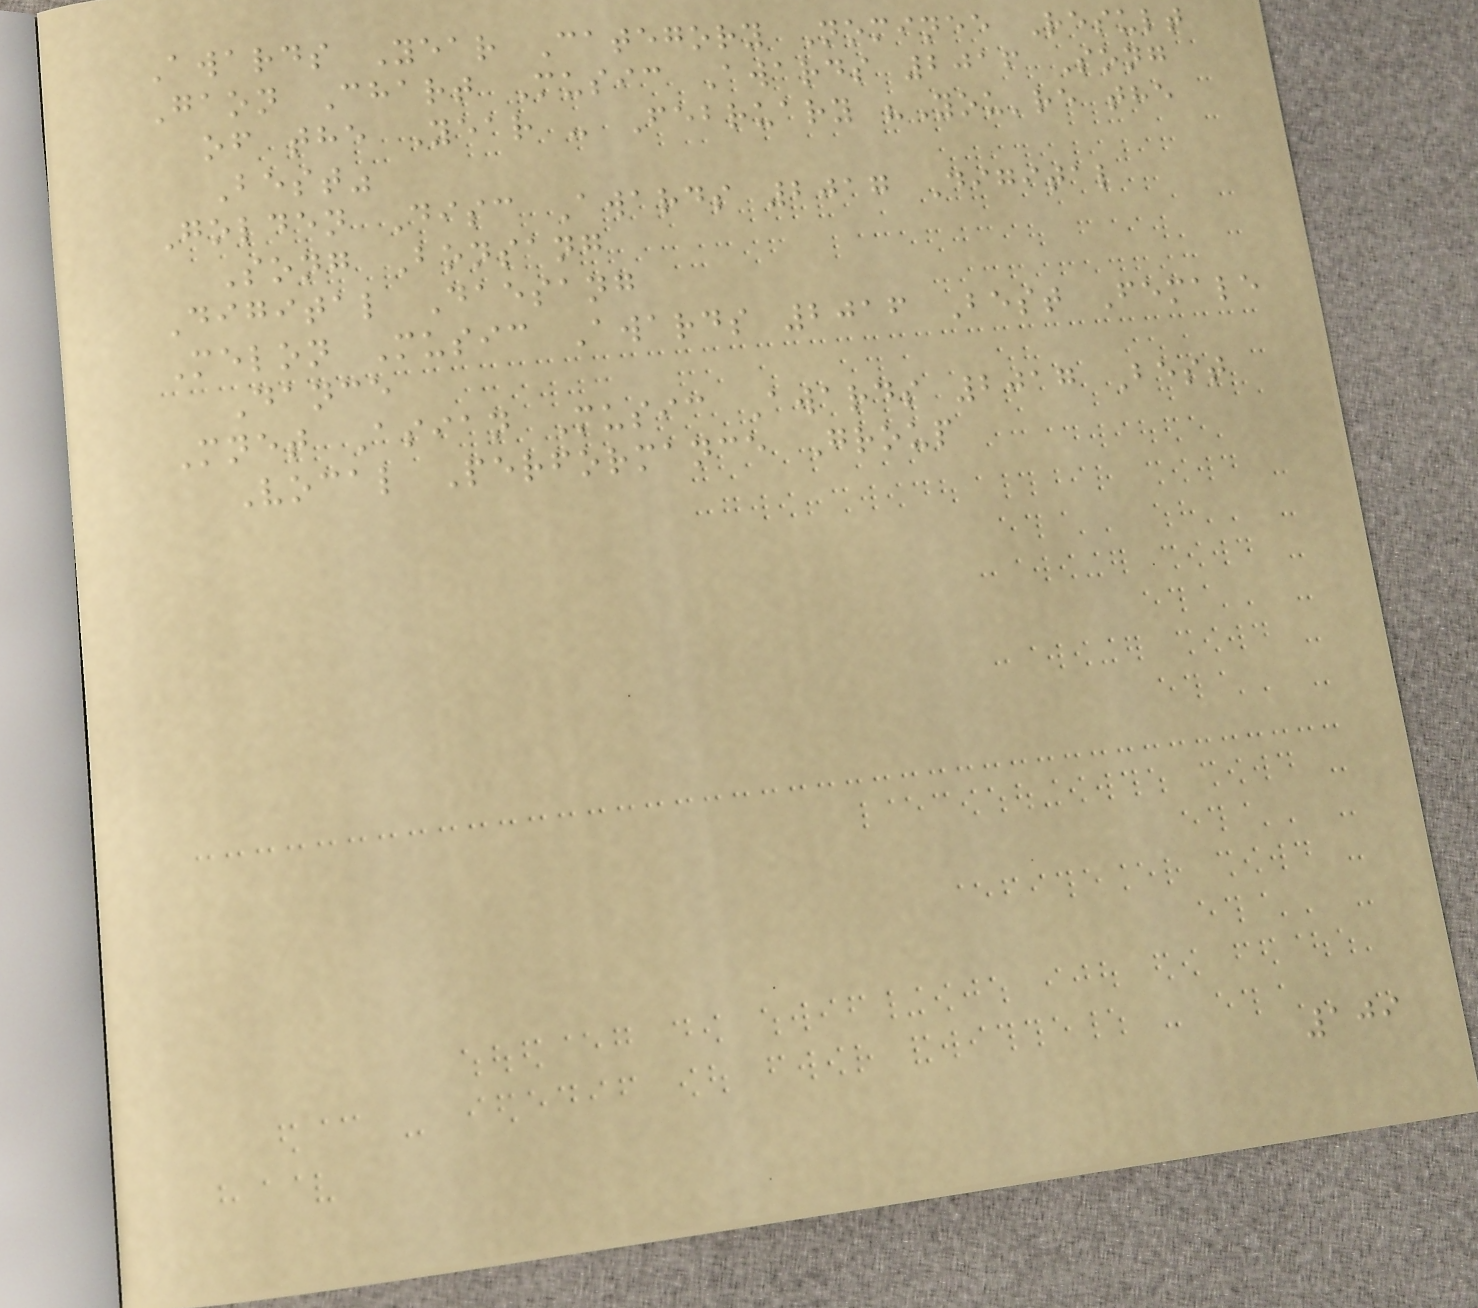Awards Year Category Nominee Result
Gaon Chart Music Awards 2016 Song
of the Year - February "You're the
Best"
Golden Disc Awards 2017 Digital
Song Bonsang
Digital Daesang
Melon Music Awards 2016 Best Female
Dance
Mnet Asian Music Awards 2017 Best
Vocal Performance Group
109
